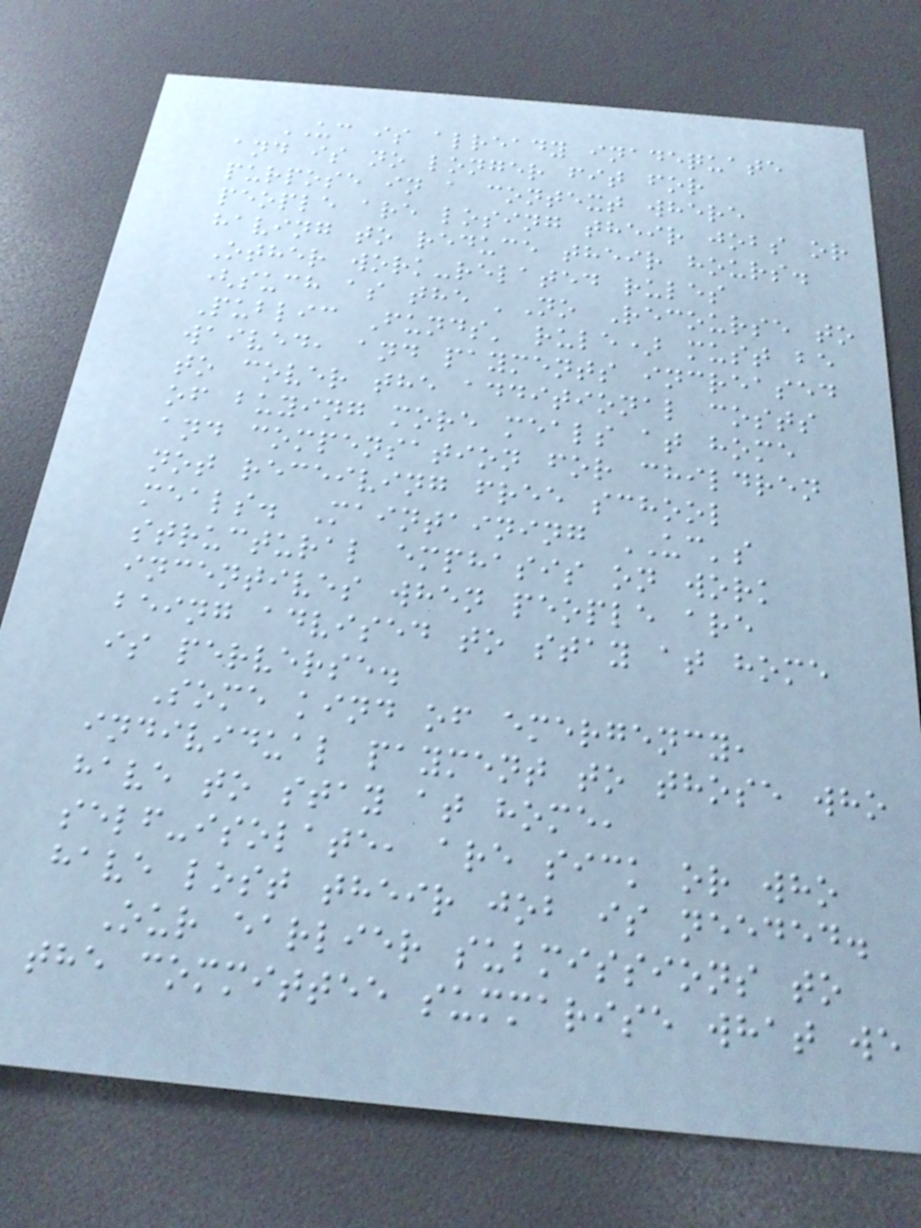UC is already inadequate
and is no longer fit for
purpose in a context where
people are losing their jobs or
having to reduce their hours.
Other work-related rules
(such as the 'No Recourse to
Public Funds' rule) must be
waived, and payments increased
to cover the additional costs
of buying more meals at home
and compensation for children
not receiving free school
meals. Maintaining UC's
structural emphasis on work
incentives when people are
being advised to stay at home
is perverse.
Some kind of emergency,
individual payment to those who
have to stay at home,
self-isolate, are sick or who
have lost their job is needed.
Our earlier submissions to
the committee summarise what we
